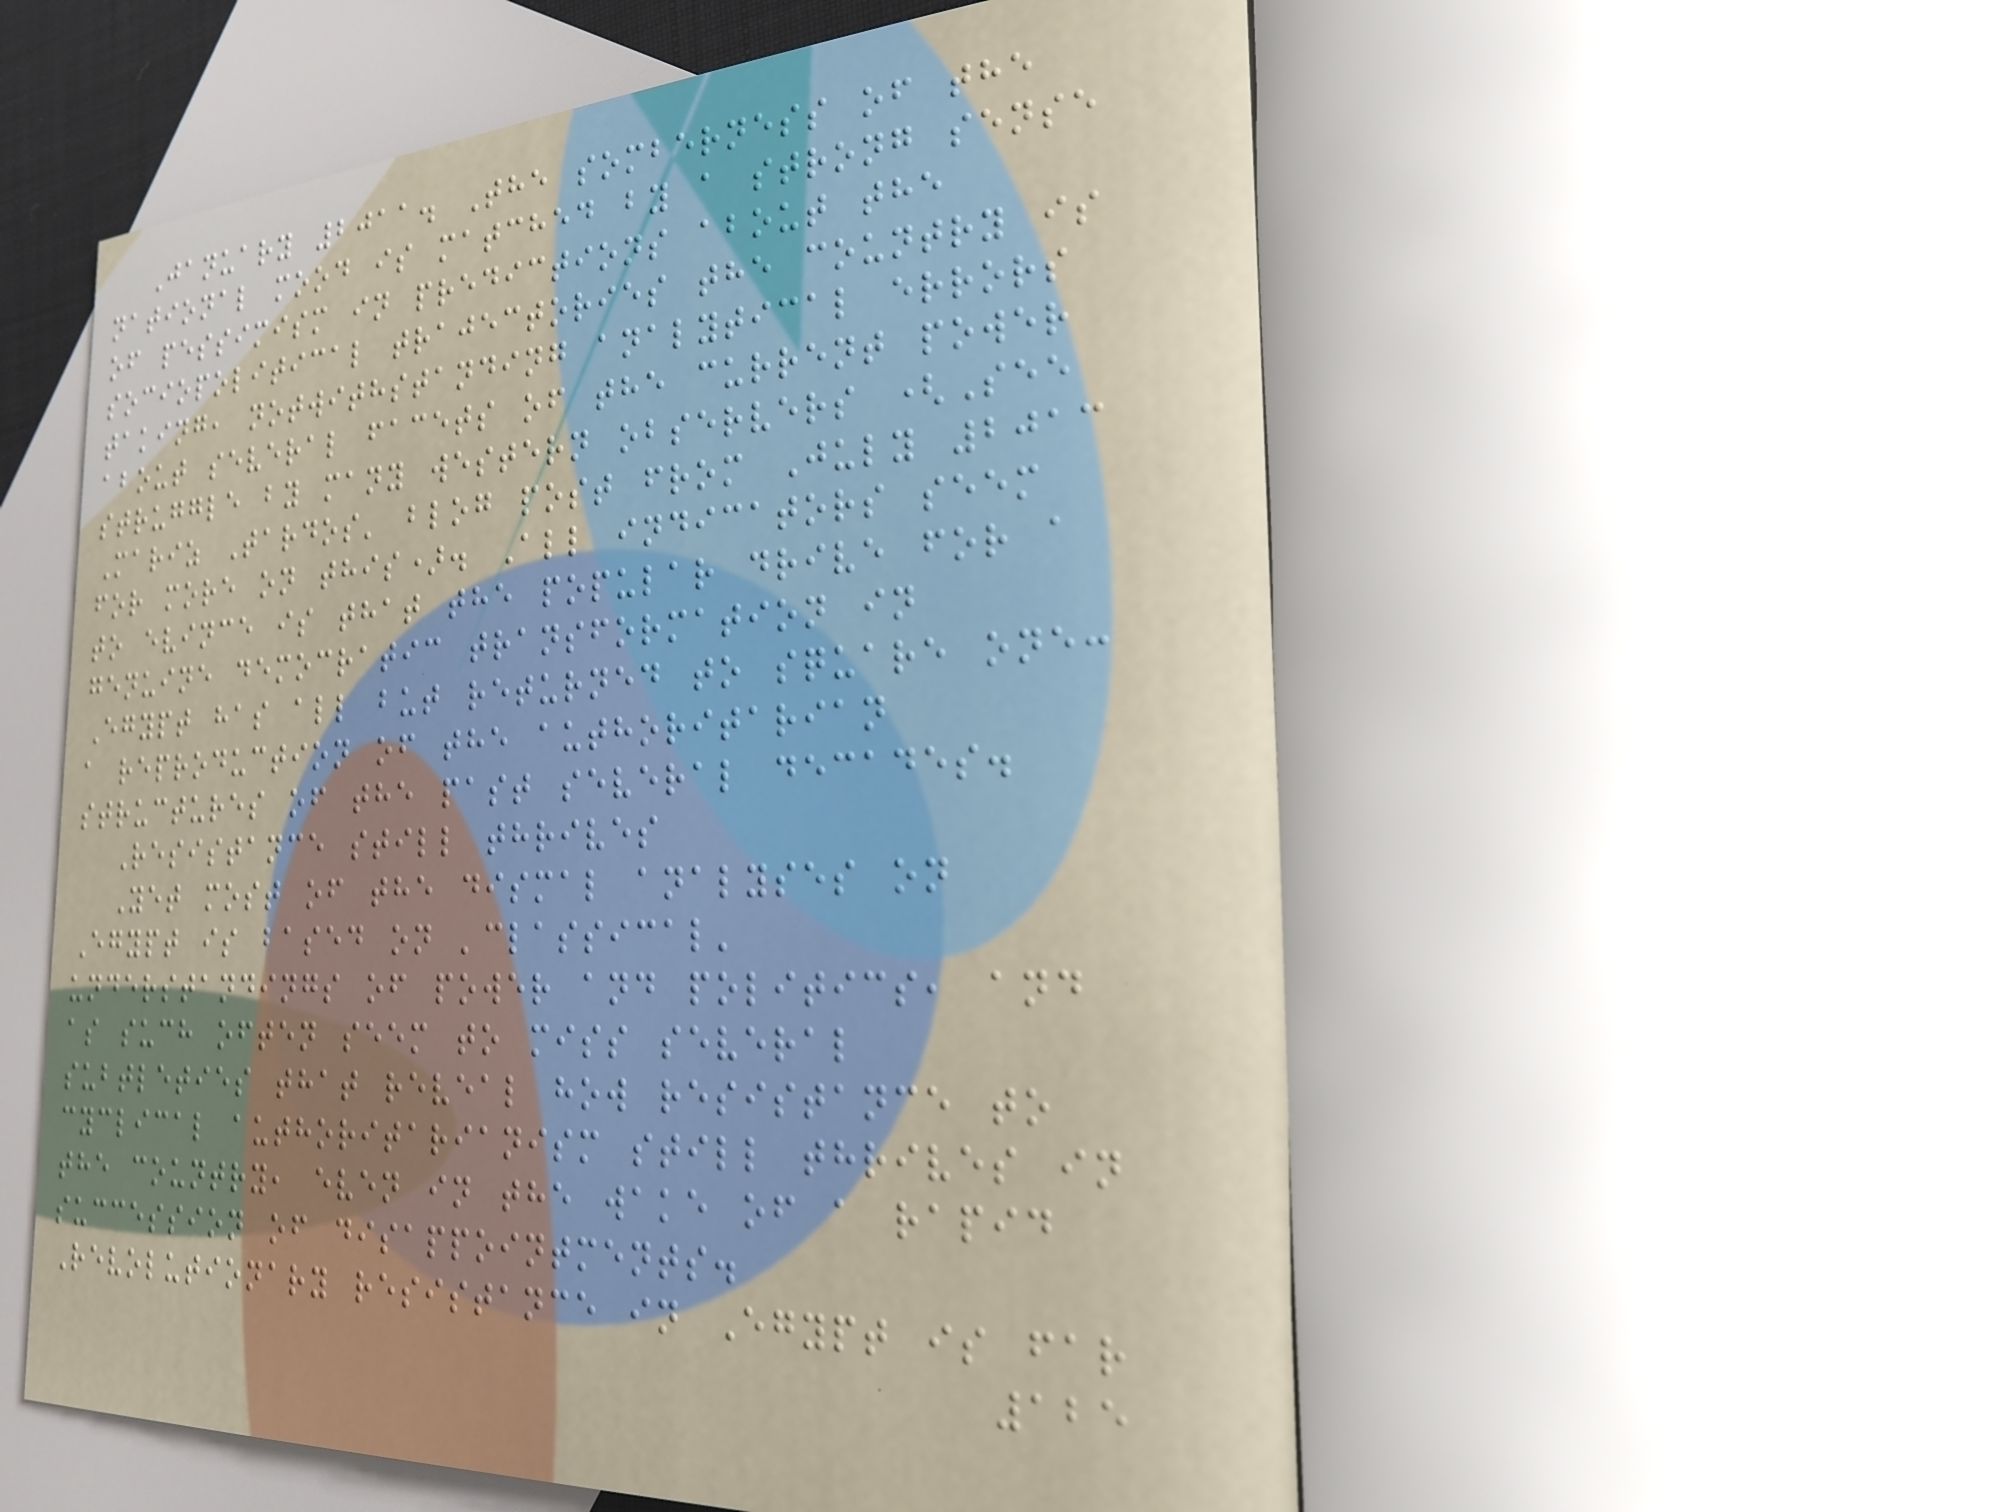January 2011. The somberness of the
national mood is matched by a strong sense
of pessimism in predictions about the
sociopolitical trajectories the country is
taking, notwithstanding analytical errors
about several facets of the current power
struggle by many western observers (See
Mariz Tardos' blog post from July 2013
for more on this). All indicators seem
to evince is that the popular drive for a
genuine democratic transformation in
Egypt has all but returned to square one:
a reproduction of the authoritarian
structures of the past several decades.
Resistance still thrives
Yet most of the dismal analyses on
Egypt is based on 'classical'
understandings of power and politics, and
as such often seem to miss several
subtleties that reveal how resistance to
cyclical authoritarianism still thrives in
the country, even in the wake of a rapid
succession of disappointments.
Revolutionary resistance in Egypt is far
125
